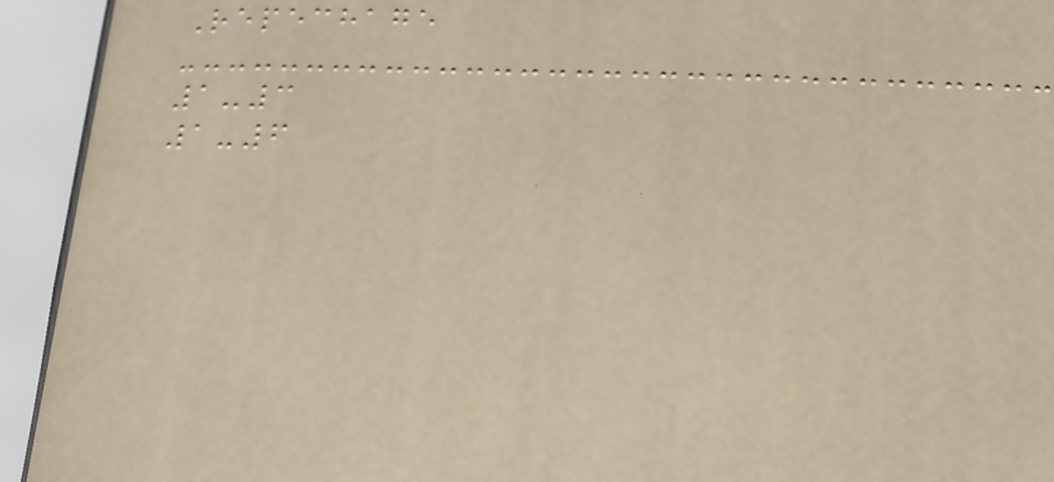Repechage
1-3
1-6
